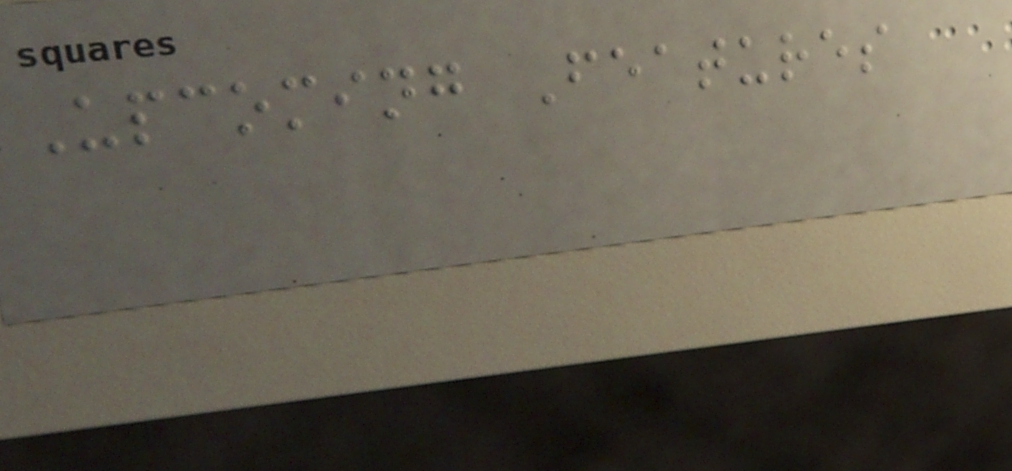Upcoming Features
